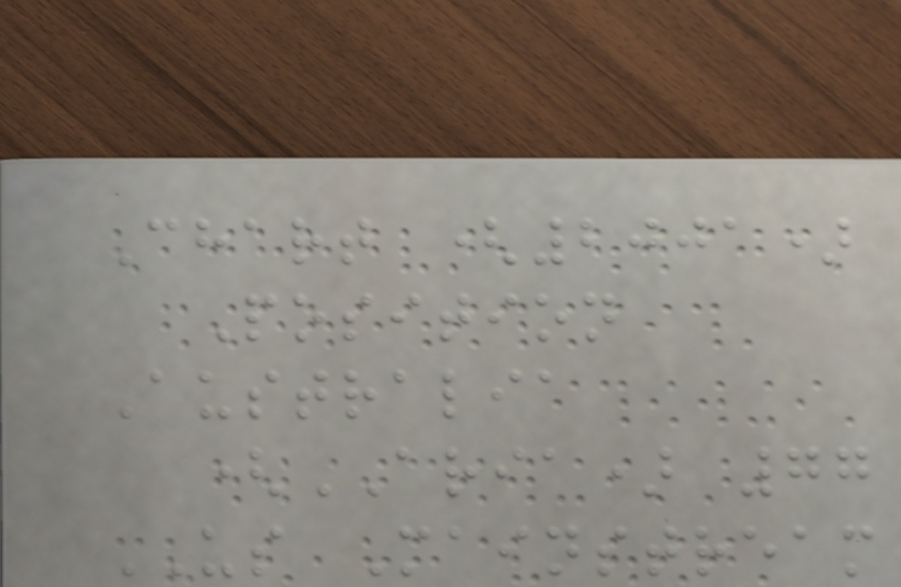Chart (2001)
Position
Australia
(ARIA) 77
US Mainstream
